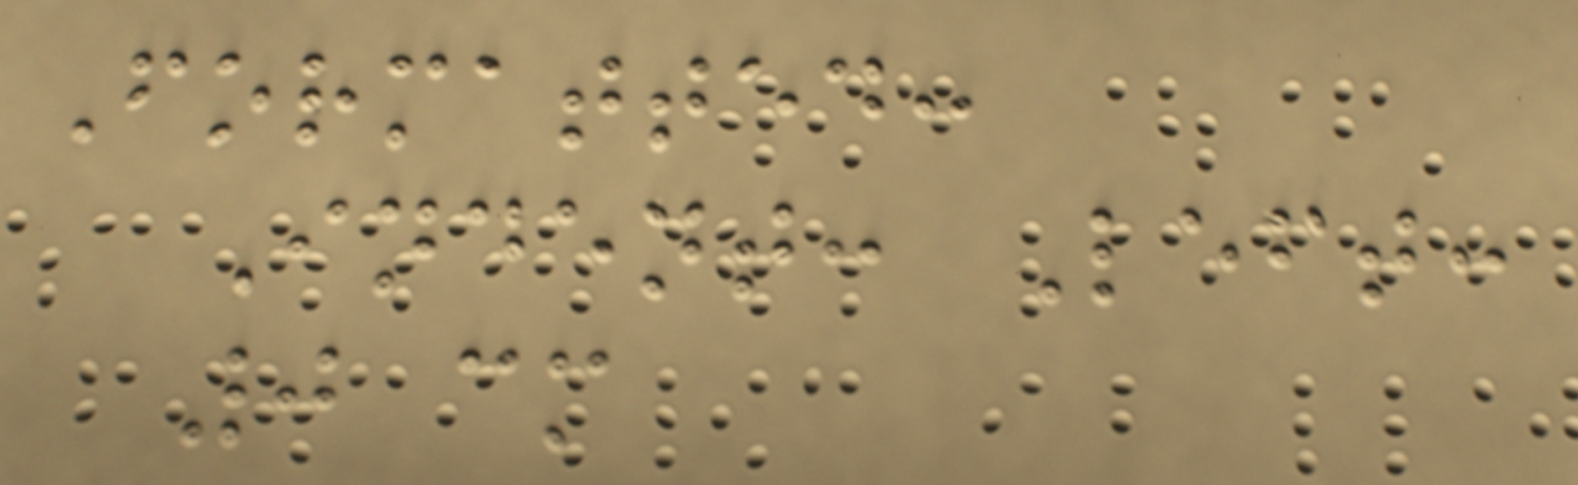Formatted:
Indent: Left:
0 cm
